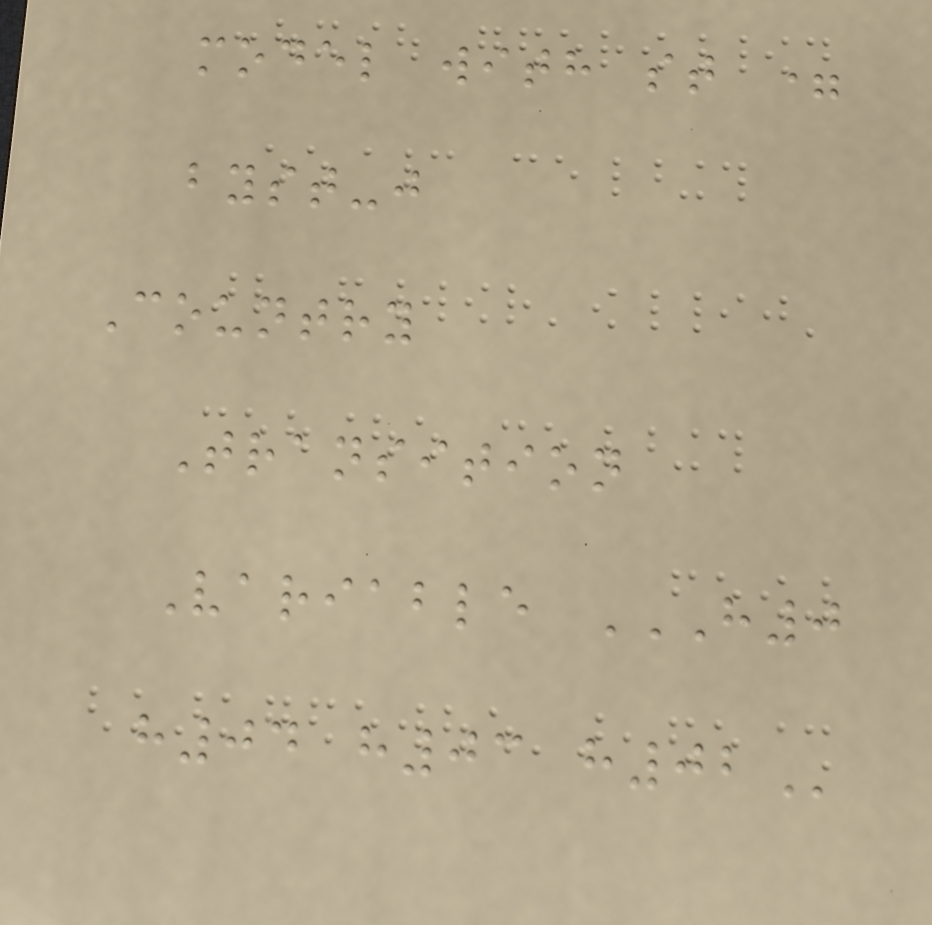model with st =
byst-j
Country
Transition
Variable H0
H04 H03 H02
